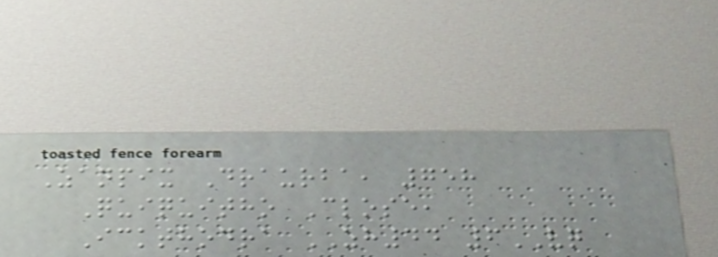Zanpix Draurba, 758
Quiquitho Close,
Ickthodra ZH44 6VQ
